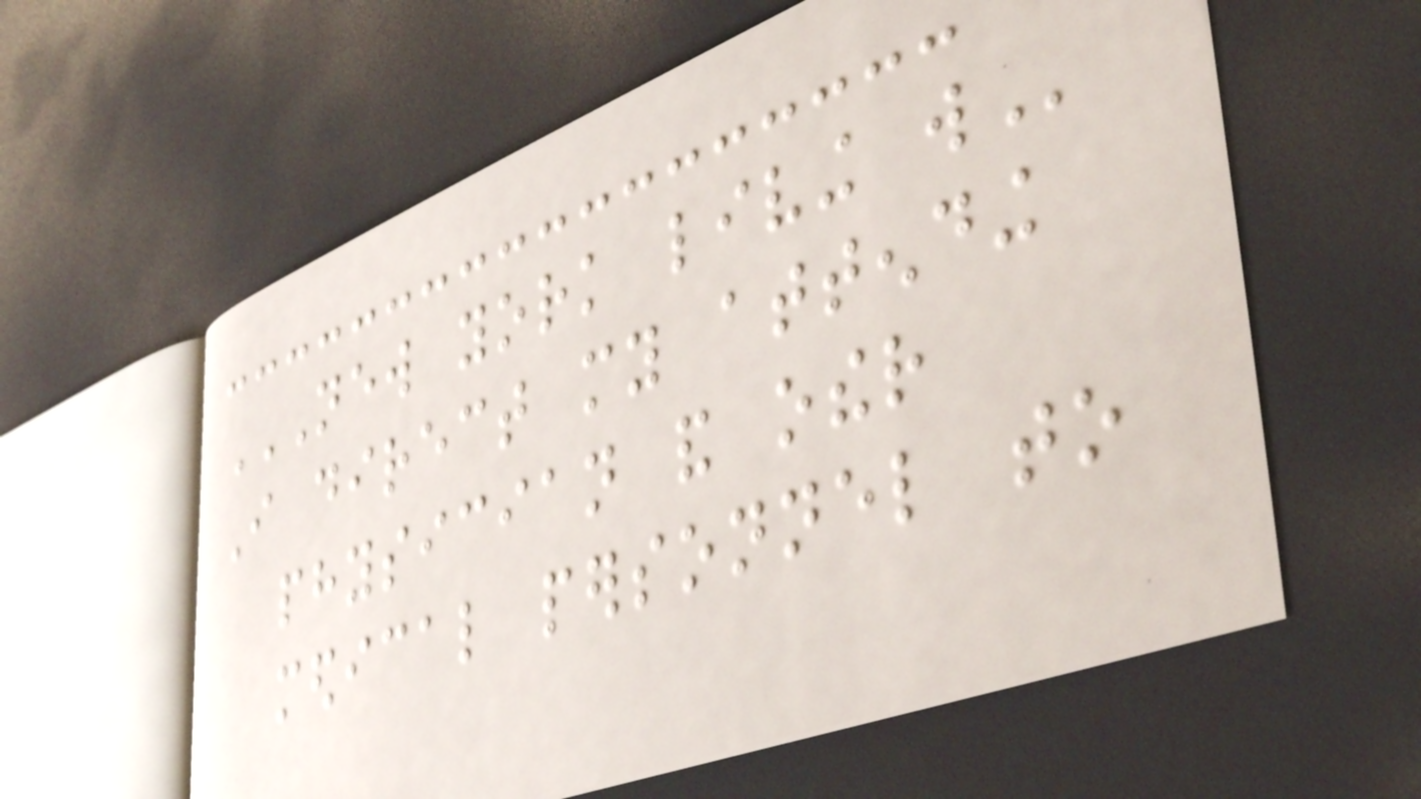NEW YORK LIVING WILL
I direct my attending
physician and other
medical personnel to
